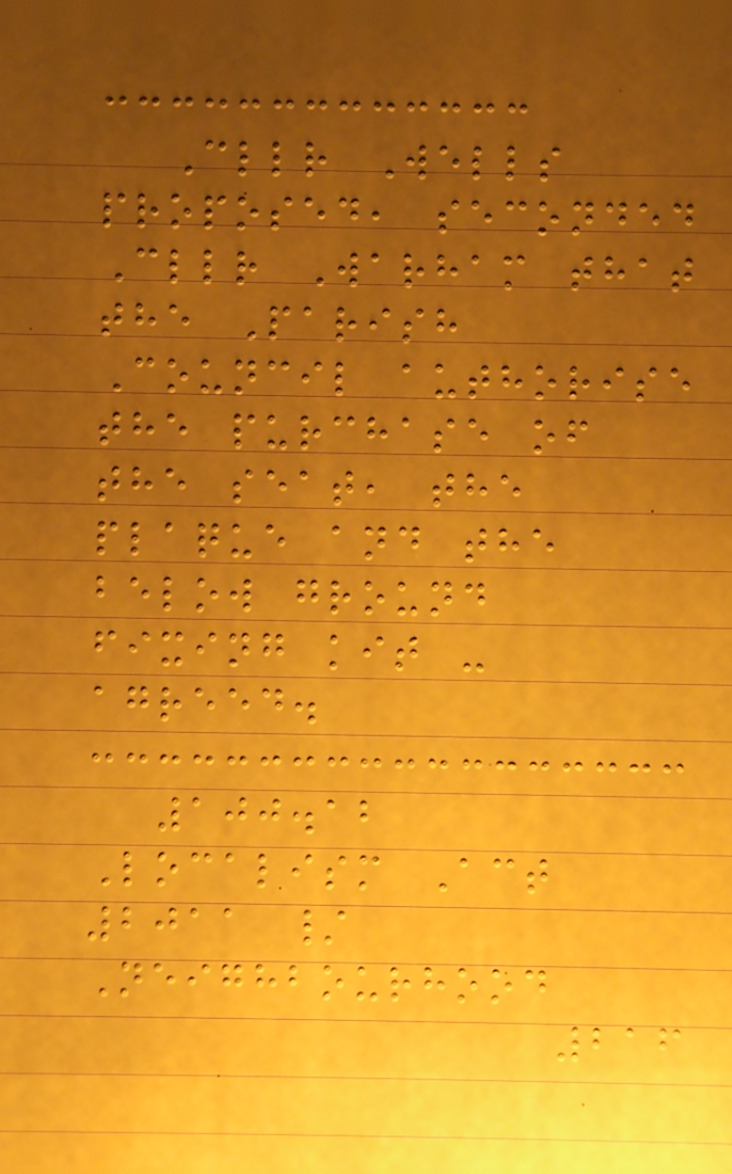Cllr Wells
proposed, seconded
Cllr Warham that
the Parish
Council authorise
the purchase of
the seat, the
plaque and the
below ground
fixing kit -
agreed.
100.12
Localism Act
2011 /
Neighbourhood
216
